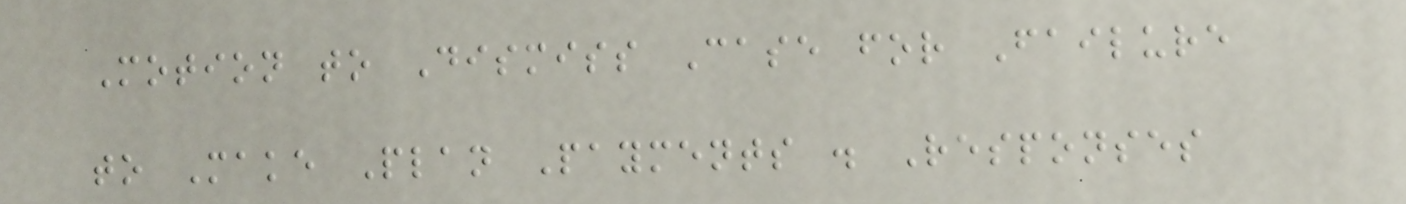Motion to Dismiss Case for Failure
to Make Plan Payments . Responses
